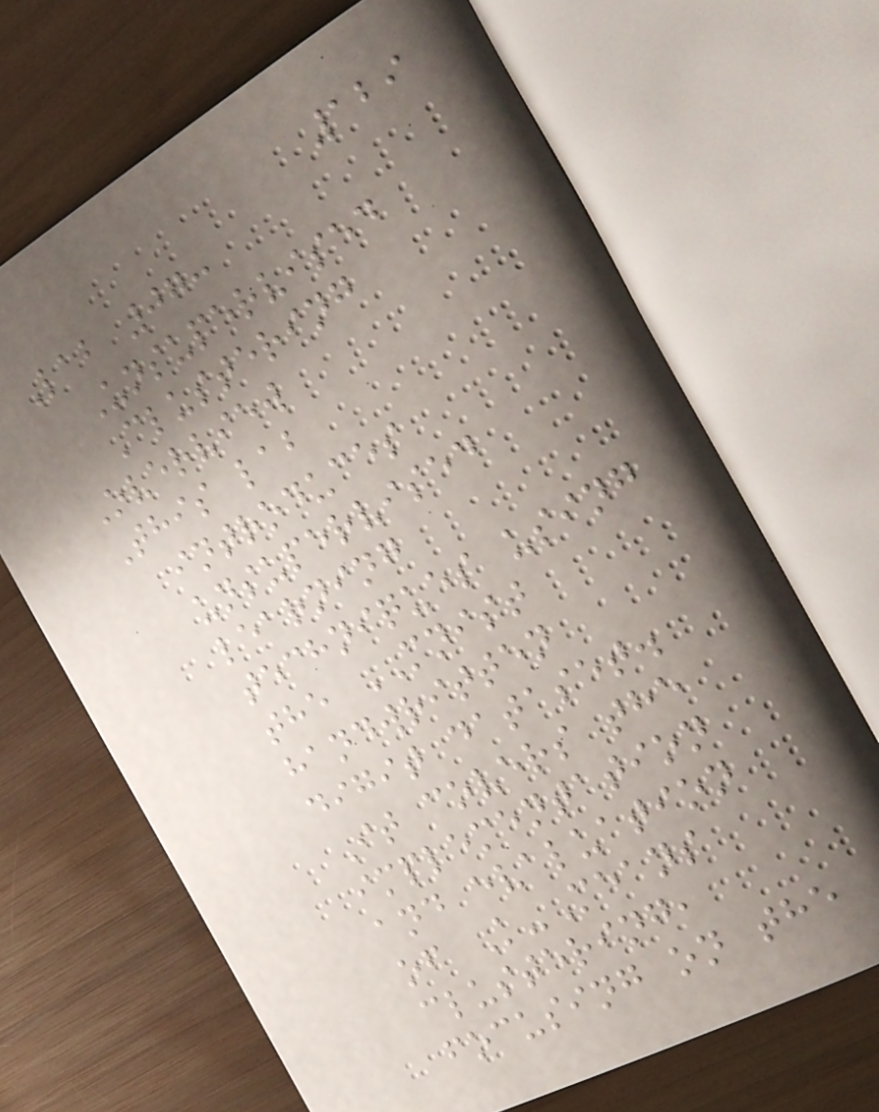129
Lab 07:
Unsupervised
Clustering
Overview
This lab
introduces
unsupervised
learning
techniques using
the MNIST
handwritten
digit dataset.
It covers the
implementation
and evaluation
of K-Means
clustering,
focusing on the
